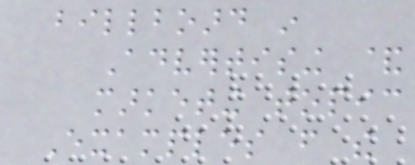billboard in
Advertising &
marketing topic
Examples from the
